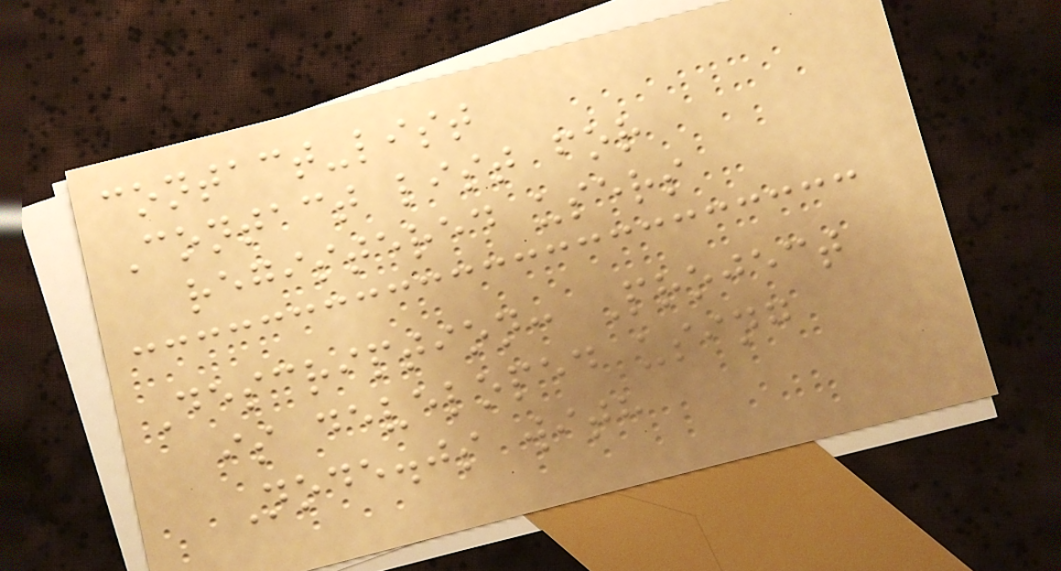contact-list
Contact list for
registered users
Description: Project
is developed using
Node.js with
